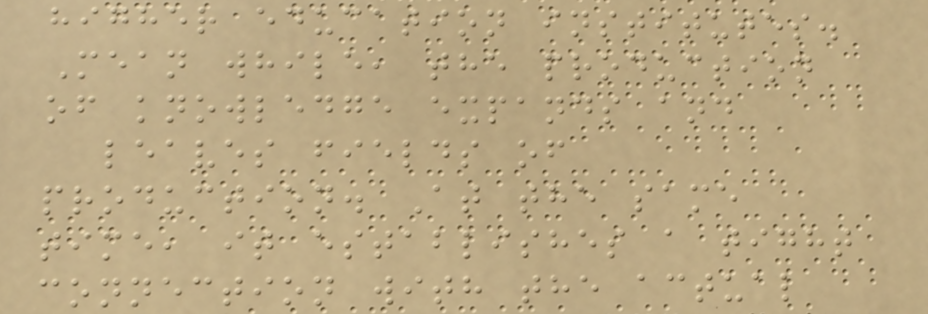higher education institutes.
Mean while, the production
of knowledge expands and
leaves fields of
production. At the same
time, it establishes a tight
connection with the actual
